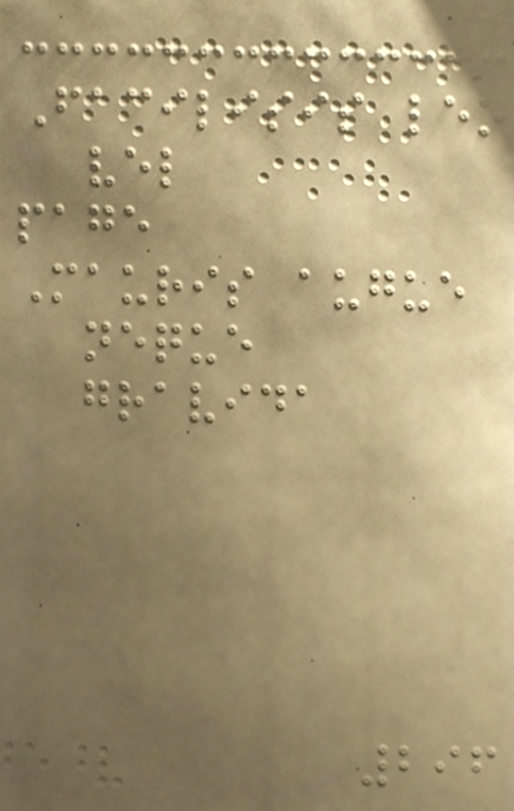Facilisis leo
vel
page
Mauris augue
neque
gravida
296
